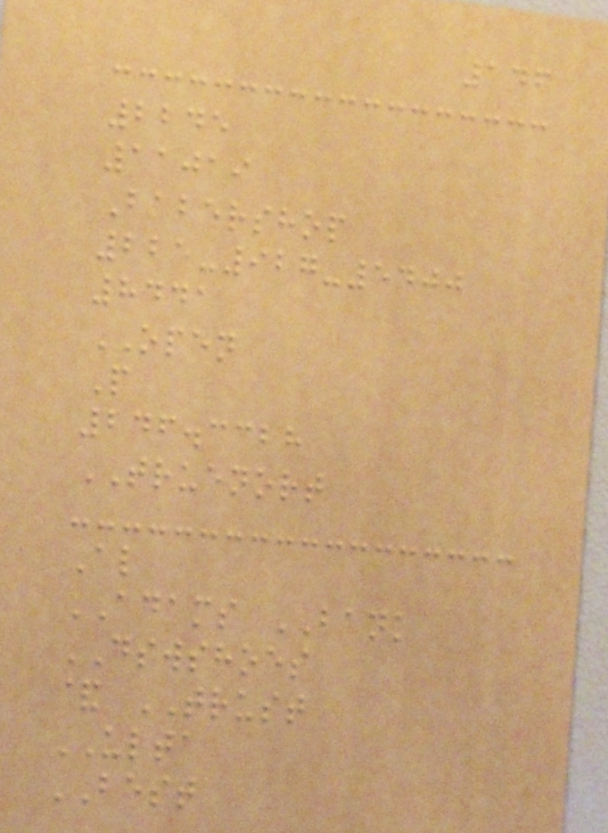146
2245
11019
Babershop
225-927-5400
8441
OPEN
P
246.3328
TRUENORT
Al
ADAMS BANK
DSWSHOES
& TRUST
ULTA
BEST
